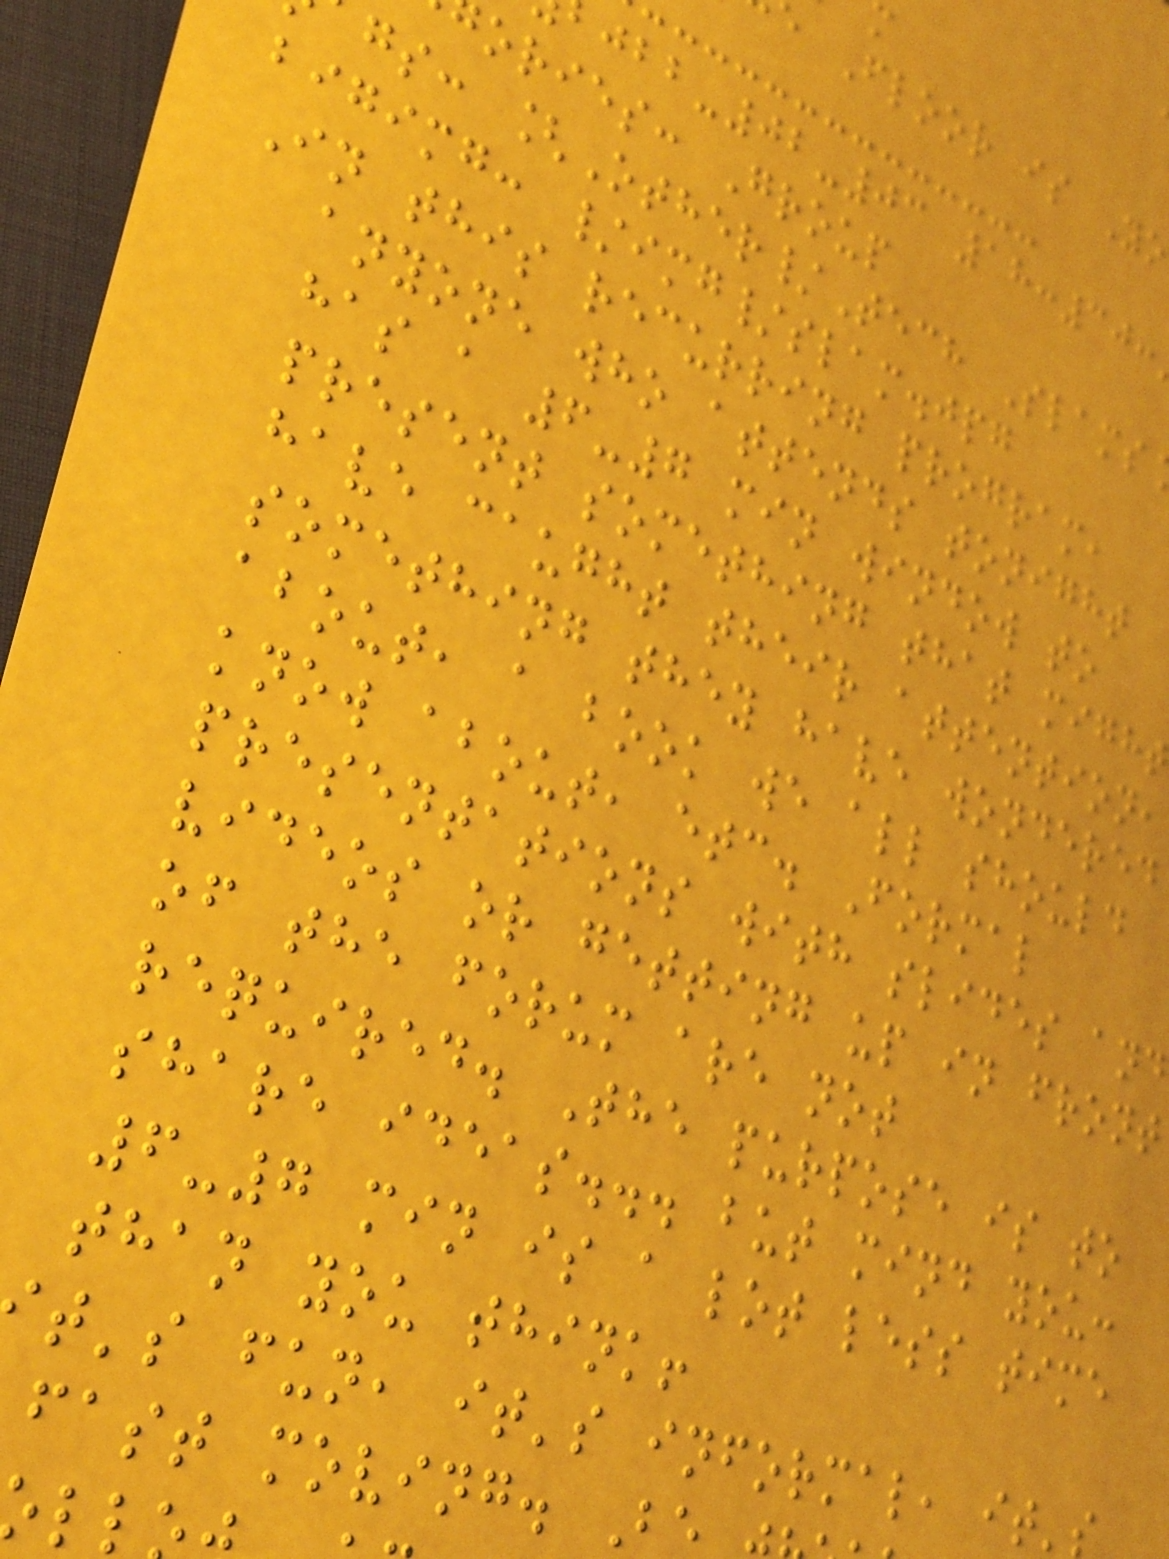e Floor is Yo
-02-03 18:30:
ories: Group
gs: [Other/Tech Slams
bigimg: /img/slam.jpg
In this recurring program,
anyone who attends tonight
has a 6-7 min window to
present something that might
have caught their attention,
something they have wondered
about, a book we all should
know about, etc. Formal
presentations with slides and
videos or getting up in front
of the forum are not
required. The purpose is to
share ideas... but mind you:
6-7 min is a lot less time
than you think!
t's fun, it's informal, it's
fast moving. B
